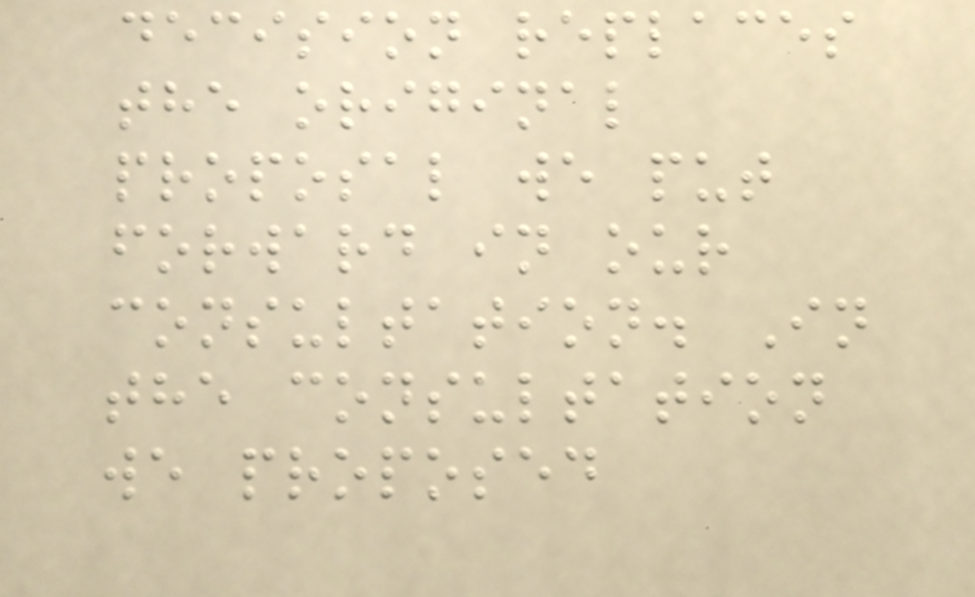decision replaces
the original
proposal we put
forward in our
consultation. In
the consultation
we proposed
